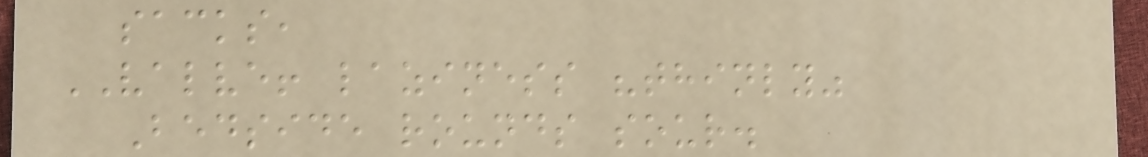sacks,
VALVE! laziness "thinly"
Bedside rounds sour.
